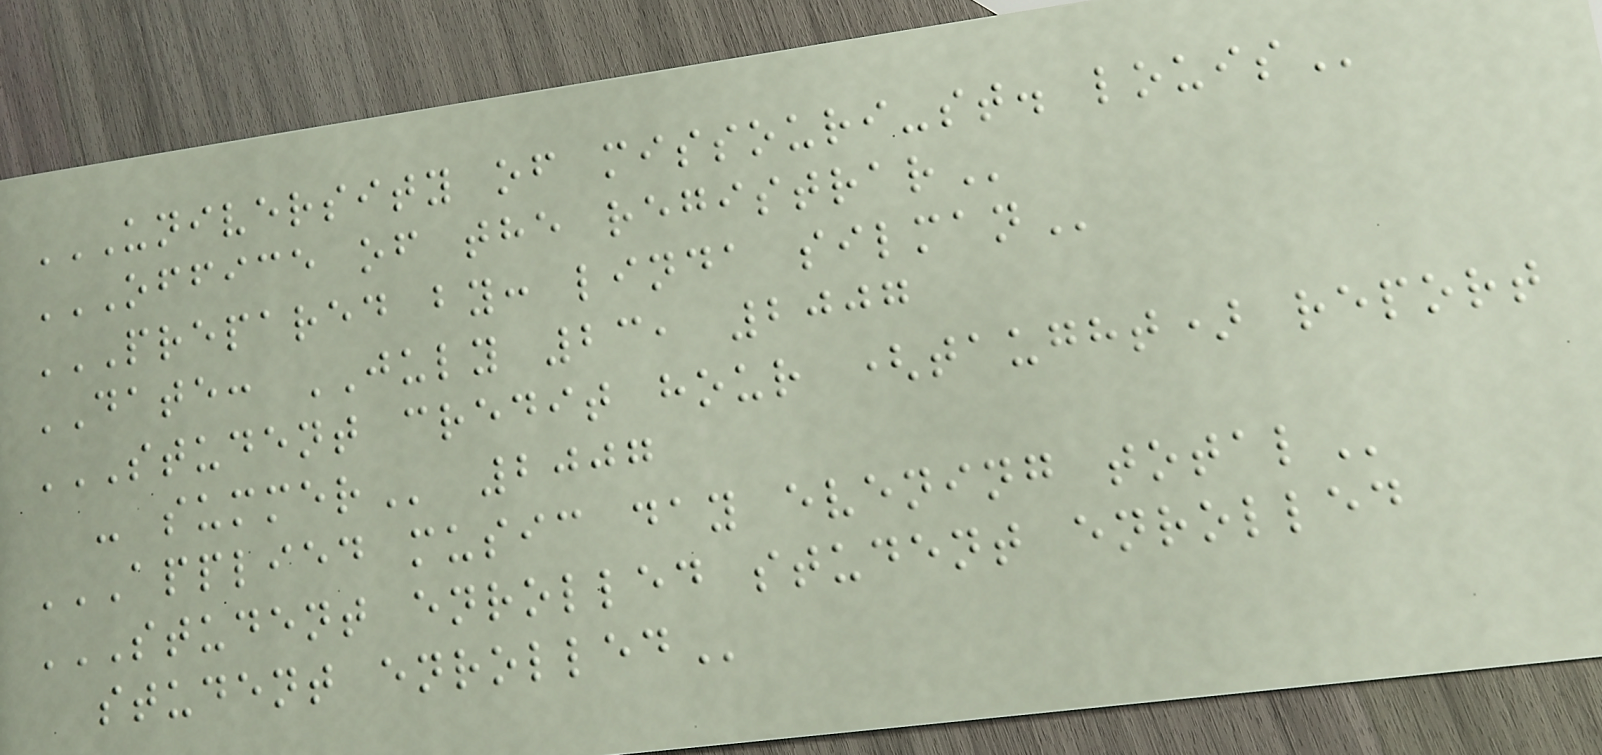UNIVERSITY OF MISSOURI-ST. LOUIS
OFFICE OF THE REGISTRAR
PREPARED BY: LINDA SILMAN
DATE: JULY 23, 2007
STUDENT CREDIT HOUR (TAUGHT) REPORT
- SUMMER 2007
APPLIED MUSIC DAY EVENING TOTAL
STUDENT ENROLLED STUDENT ENROLLED
STUDENT ENROLLED
